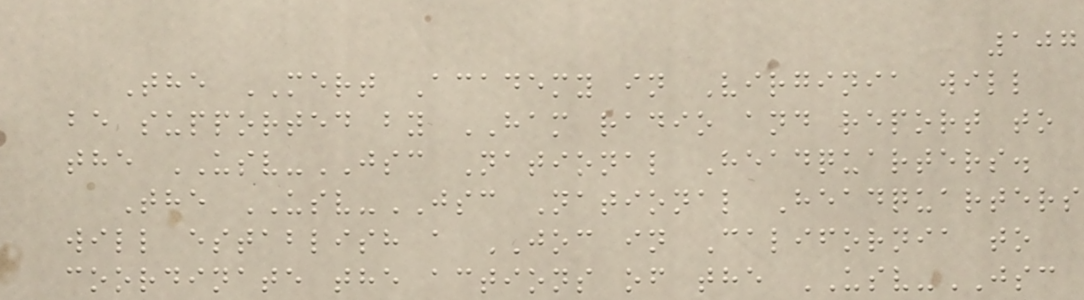107
The MERT Academy in Virginia will
be supported by HAM radio and report to
the USV-JSC National Headquarters.
The USV-JSC National Headquarters
will establish a JOC in California to
coordinate the actions of the USV-JSC
